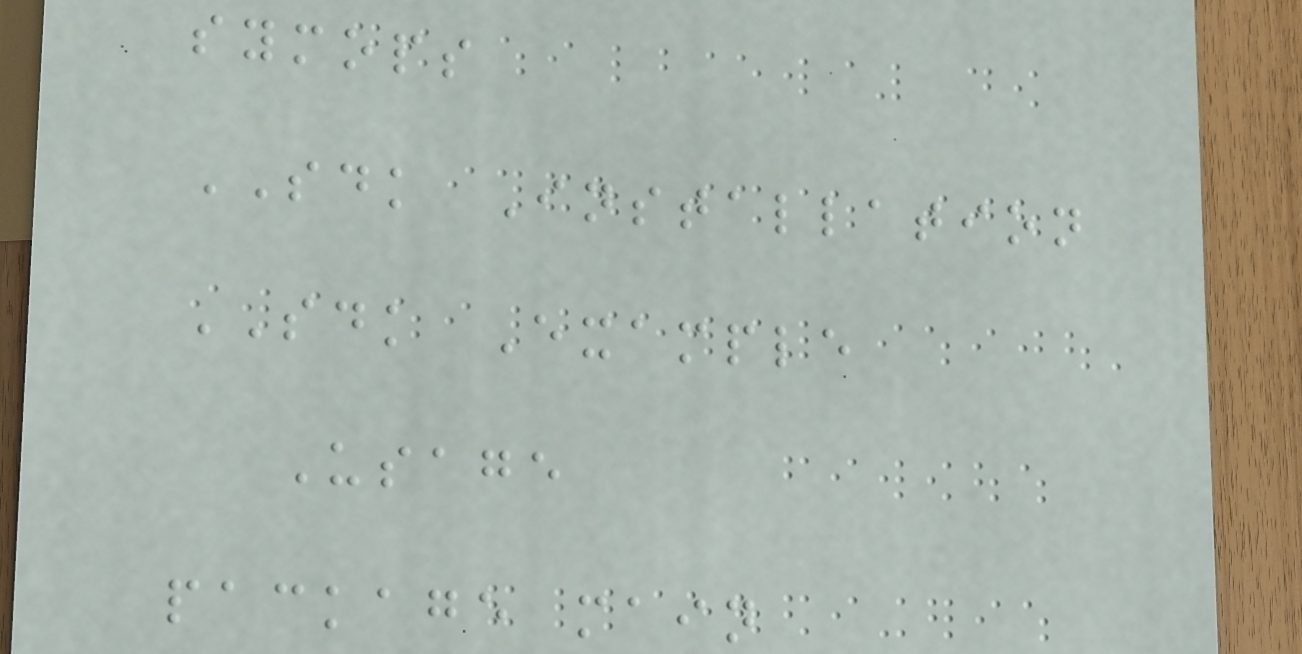symops
SDK Installation
SDK Example
Usage
package main
